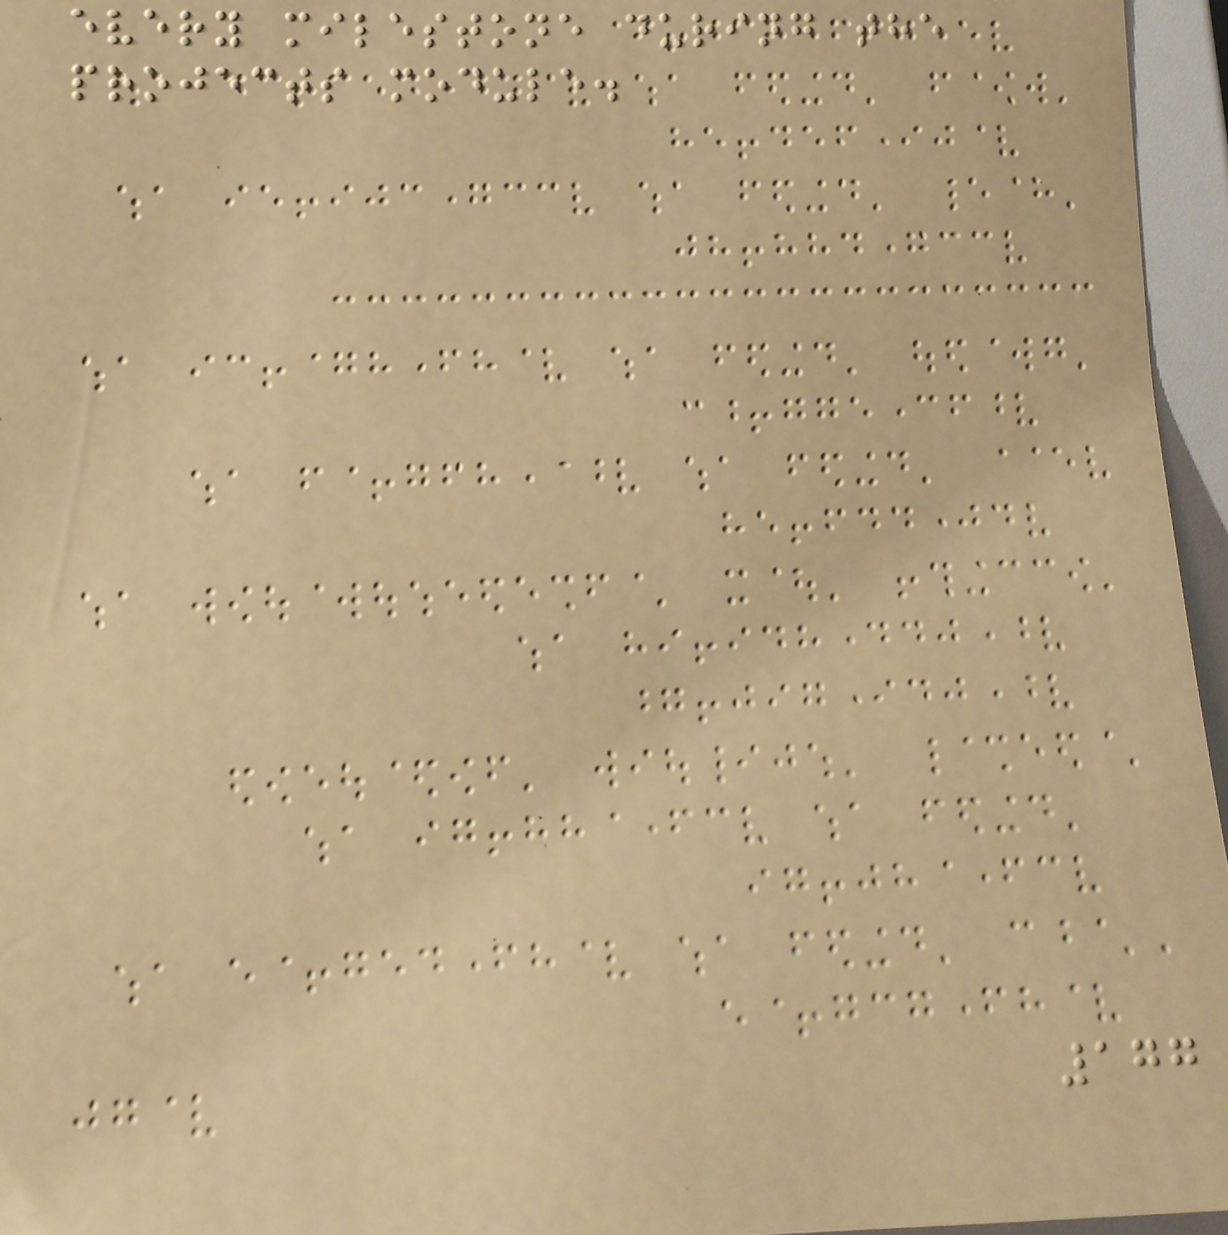every milestone during the
projects module.
177
